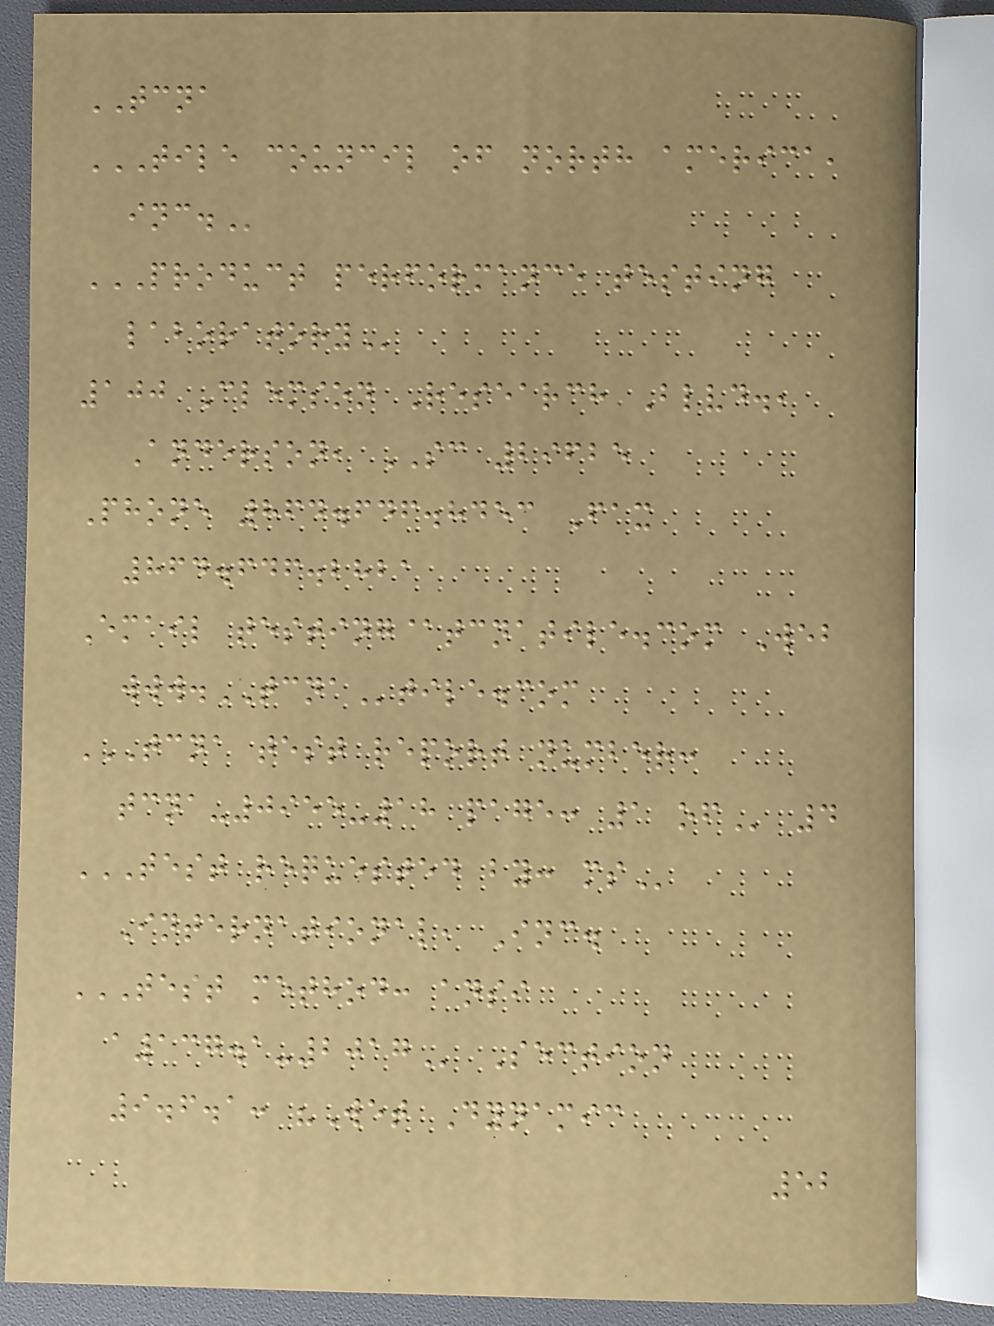TCNA
TILE COUNCIL OF NORTH AMERICA,
INC.
PRODUCT PERFORMANCE TESTING
LABORATORY
100 Clemson Research Blvd.,
Anderson, SC 29625
Phone 864.646.8453 Fax
864.646.2821
Email testing@tcnatile.com Web
www.TCNAtile.com
TCNA TEST REPORT NUMBER:
TCNA-0955-18 PAGE: 1 OF 4
TEST REQUESTED BY: MS
International, Inc.
TEST METHOD: ANSI
A137.1-2017 Section
9.6.1: "Wet Dynamic
52
